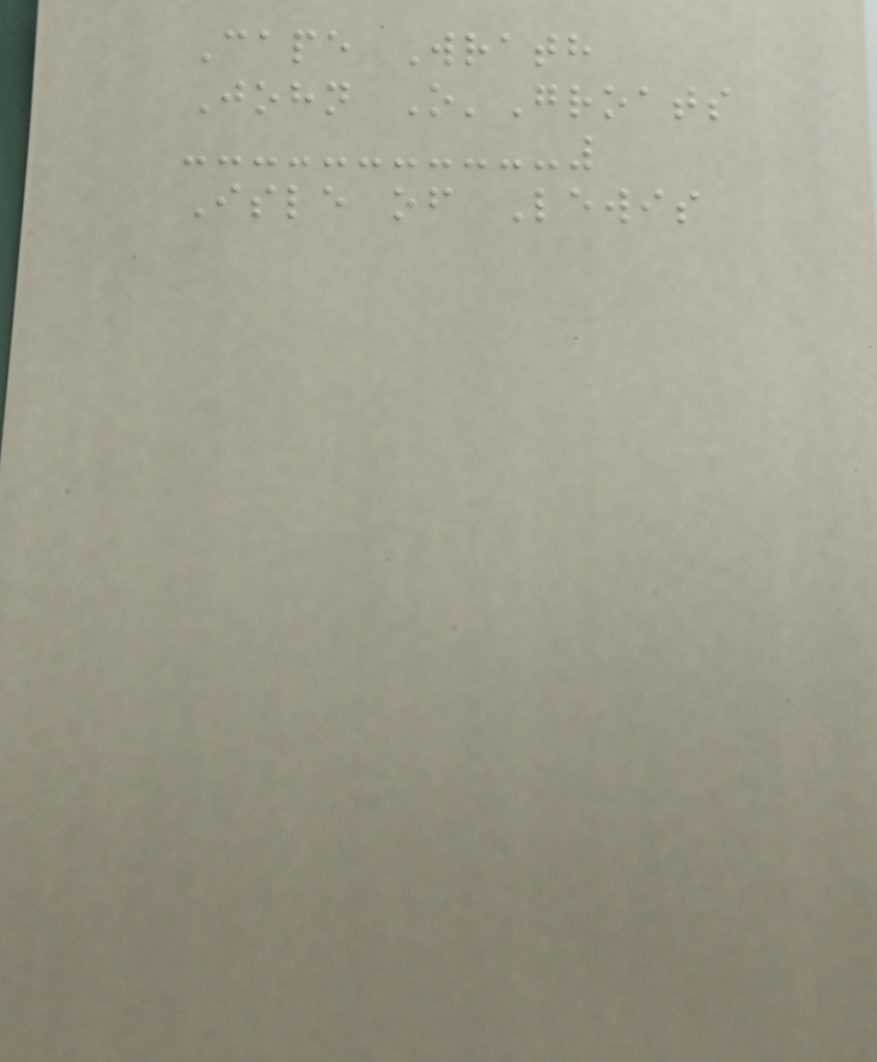Cape Wrath
John O'Groats
Isle of Lewis
